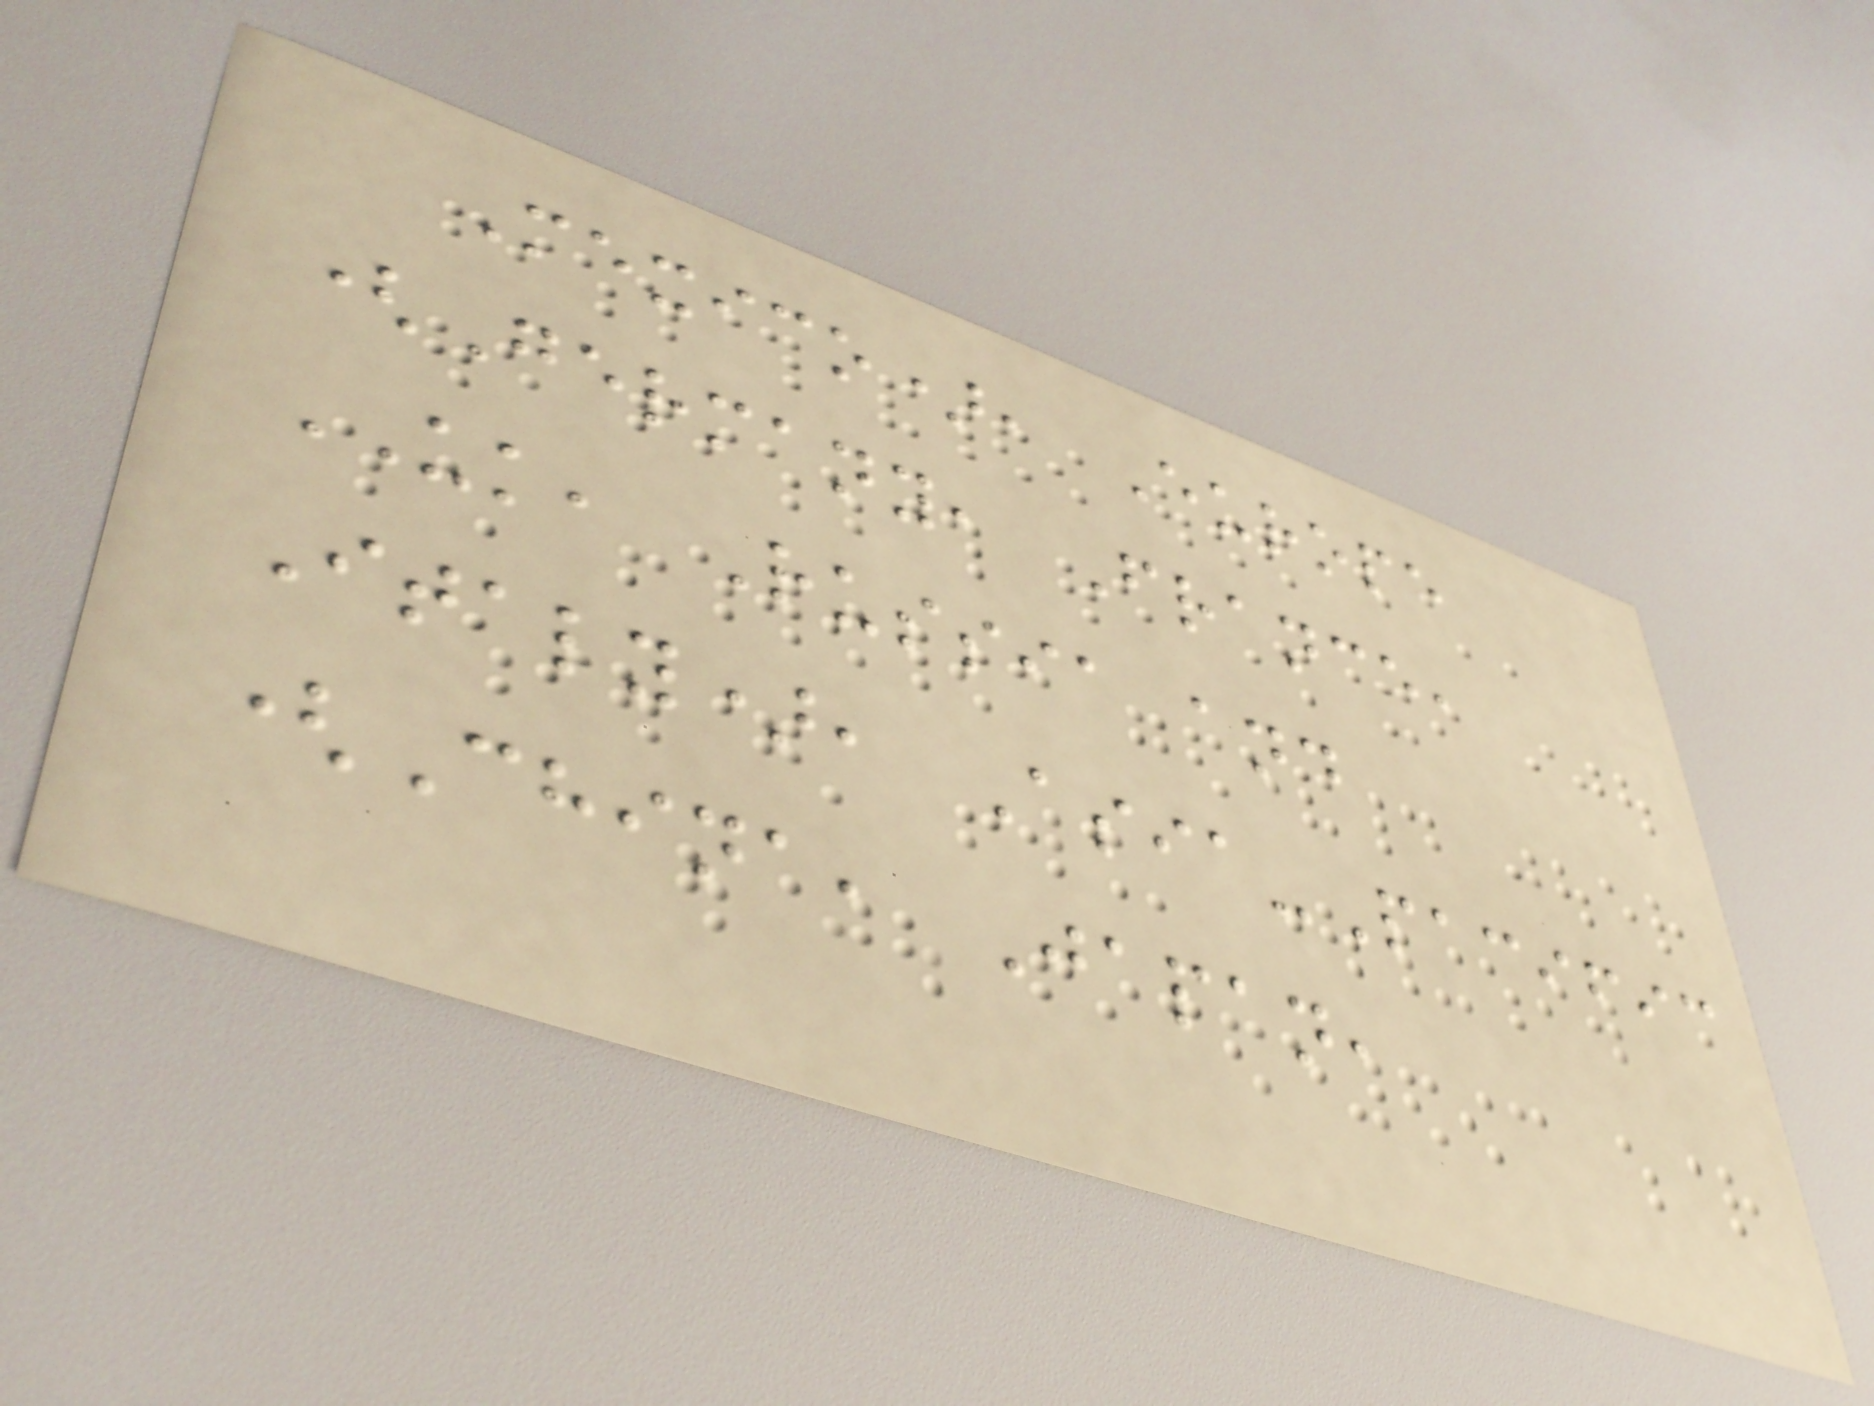Mexico), Europe
(Germany, France,
UK, Russia and
Italy), Asia-Pacific
(China, Japan,
